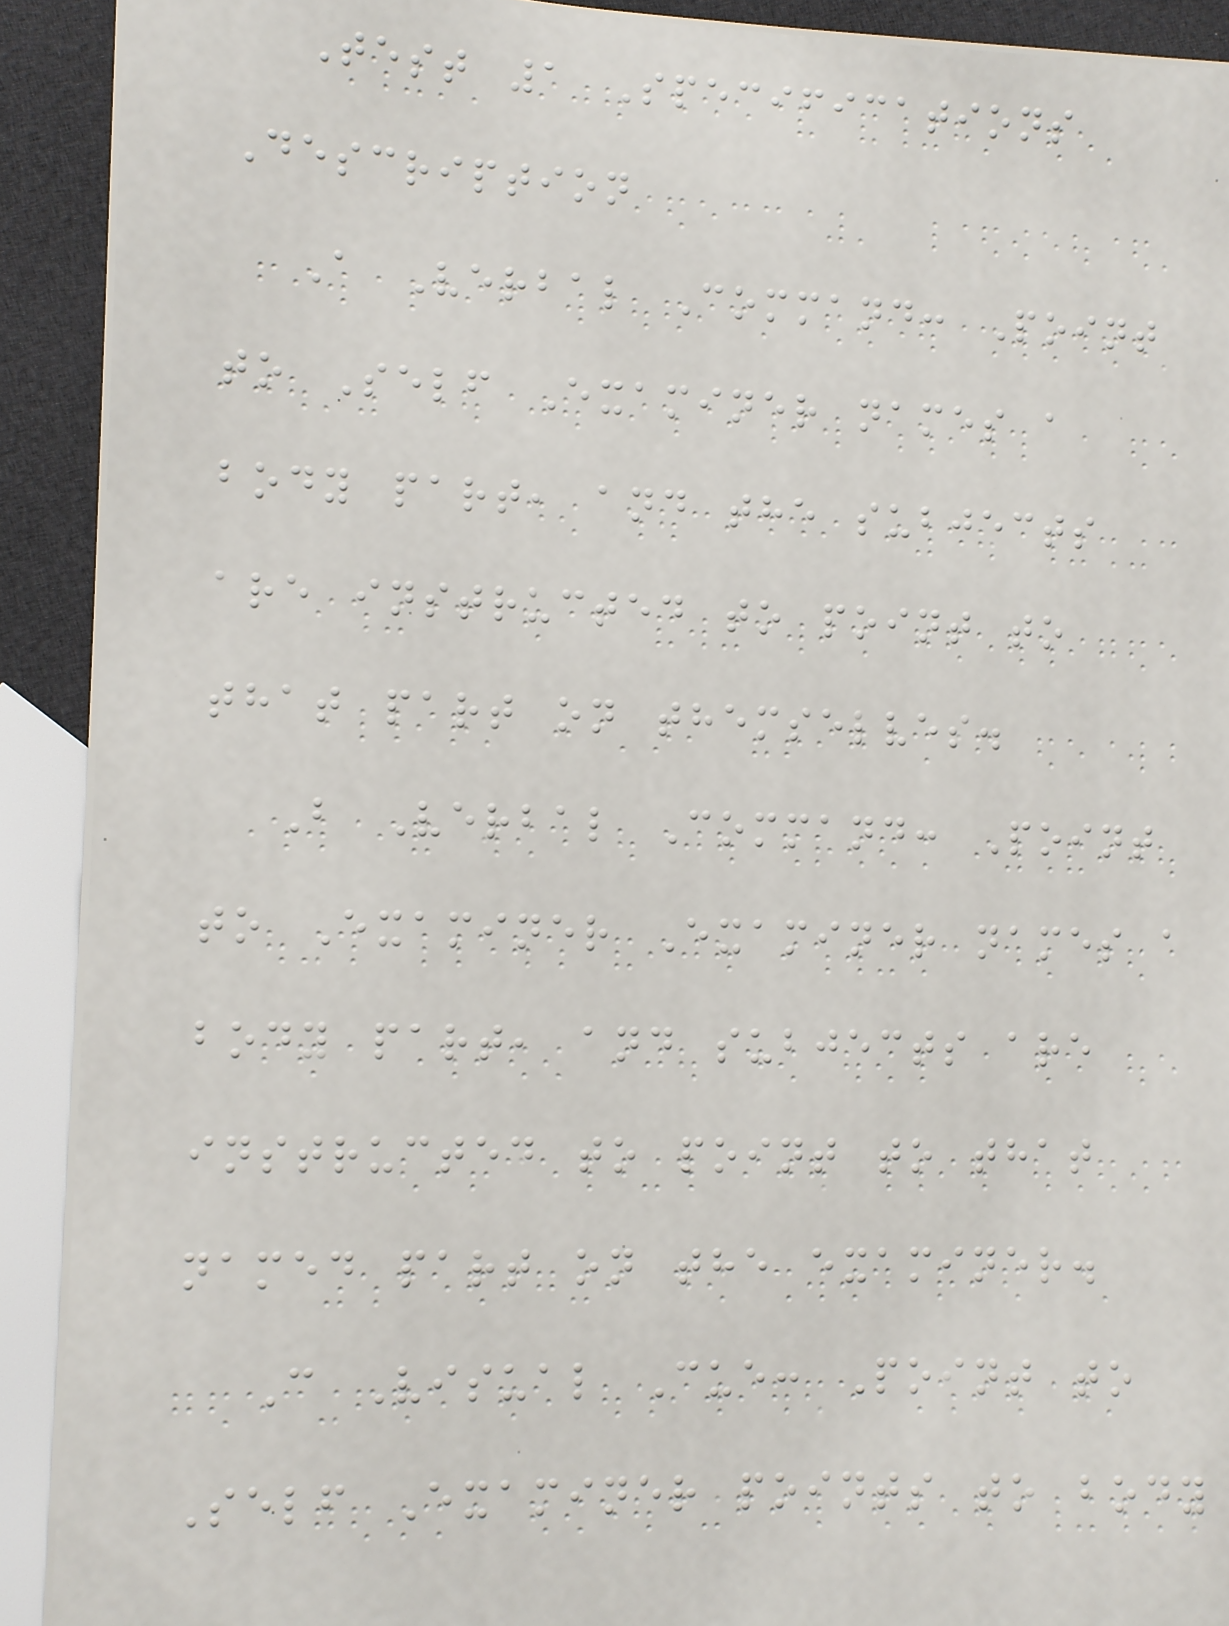Test 1 Specifications
Description
A Verbal Command: Point
to Self Examiner names a
body part, and the subjects
are instructed to point to
that part on themselves.
B Verbal Command: Point
to Examiner Examiner names a
body part, and subjects are
instructed to point to that
named part on the examiner.
C Visual Cue: Point to
Self Examiner points to body
